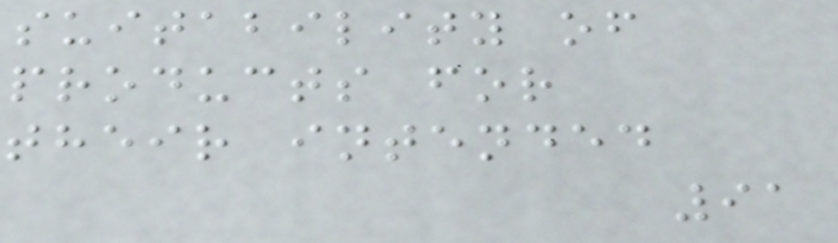suitability of
products for
their intended
91
